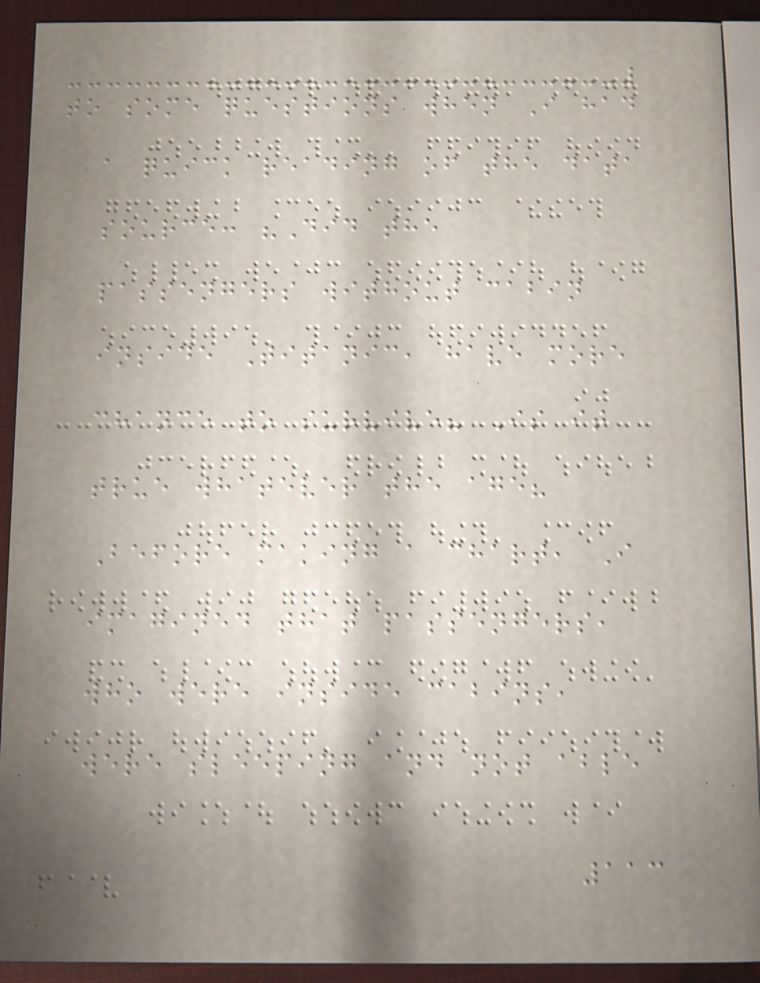to some questions when I had
a quick reading of the data
source: "Did the
passengers without cabin
inside Titanic, have more
chance to survive? Is it
true whatever the age?
Before making a chart, I
imagined that passengers,
who were inside cabins,
were sleeping and not able
113
